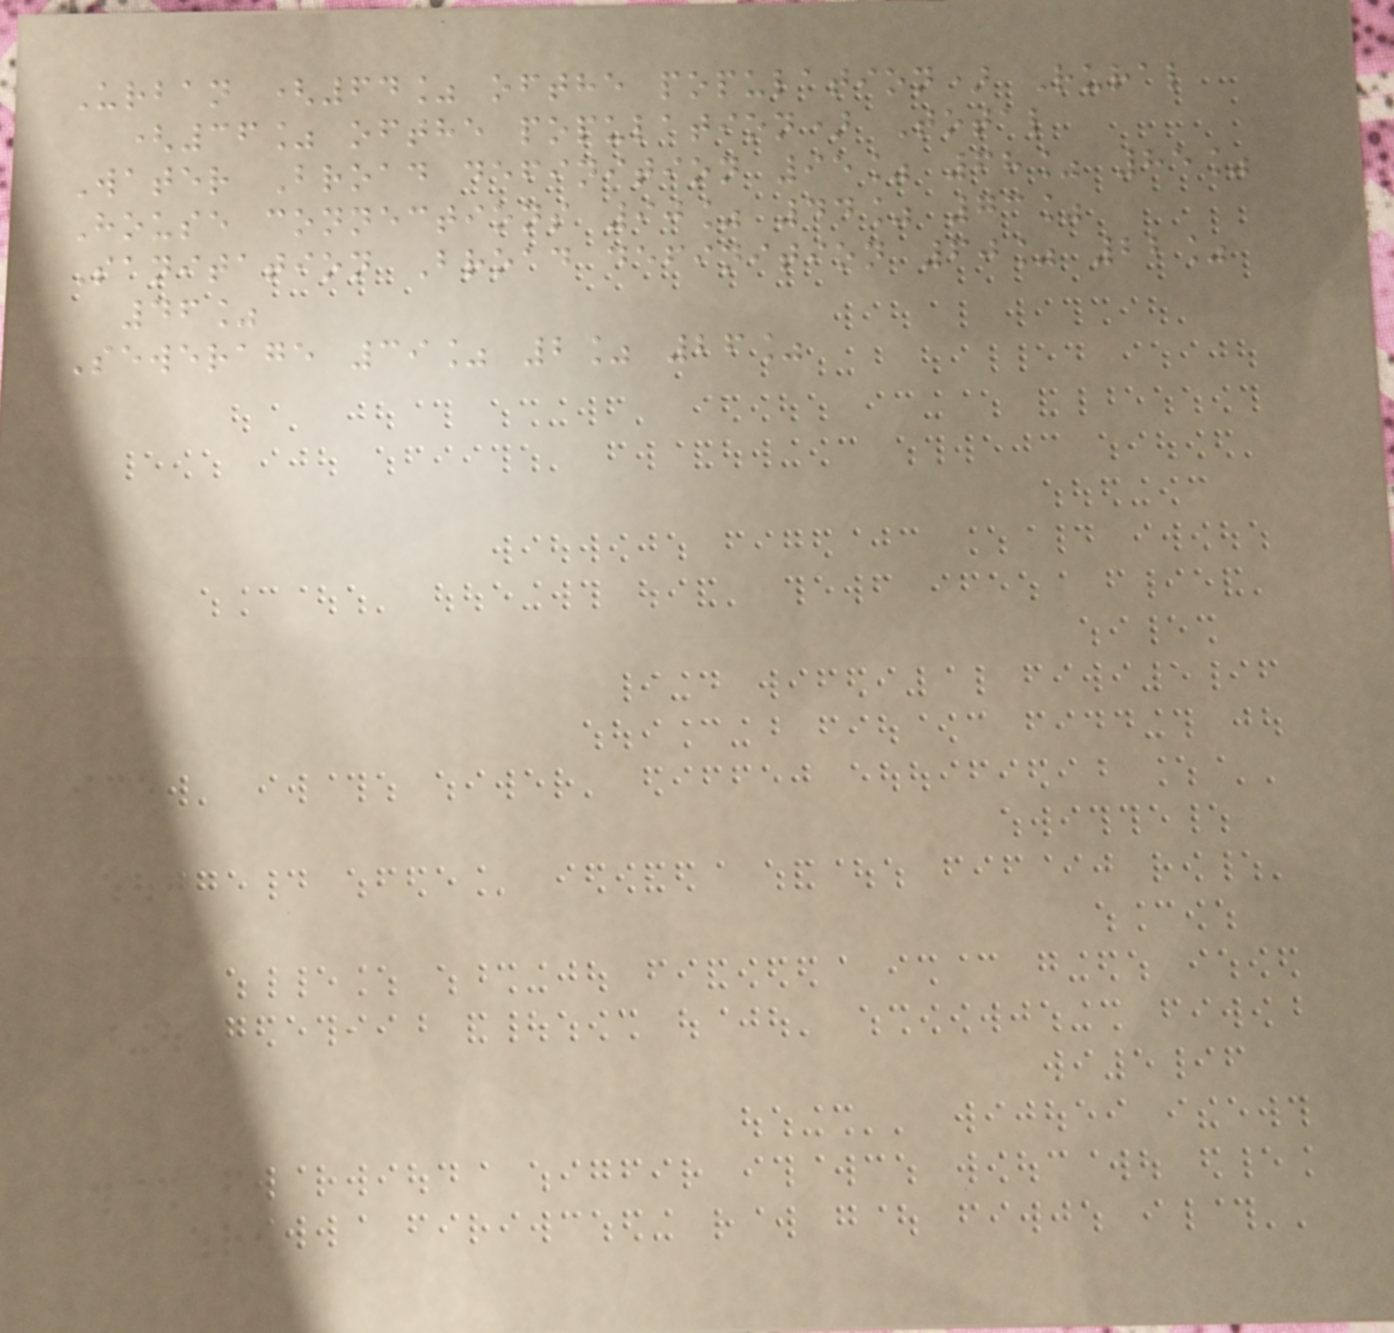Urban (64% ofthe population) Rural
(36% ofthe population) Total
Water Broad definition 95% 68% 85%
House connections 90% 44% 73%
Sanitation Broad definition 60% 22%
46%
Sewerage 39% 2% 26%
